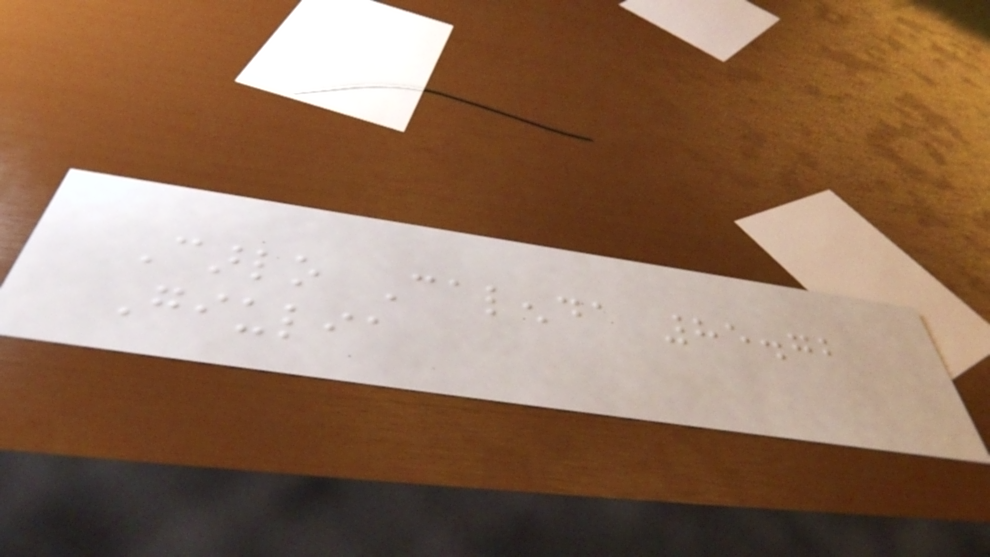Carlo Calenda 85.72
Giulia
